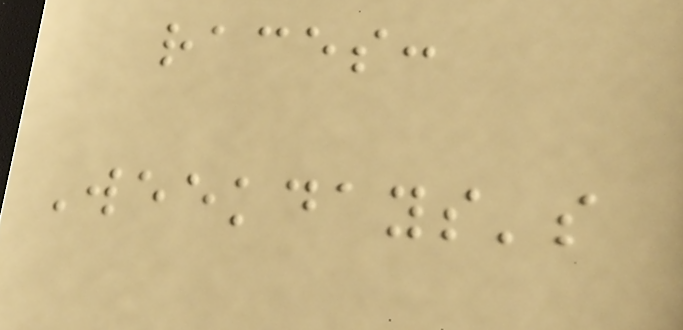races:
Weekdays's
